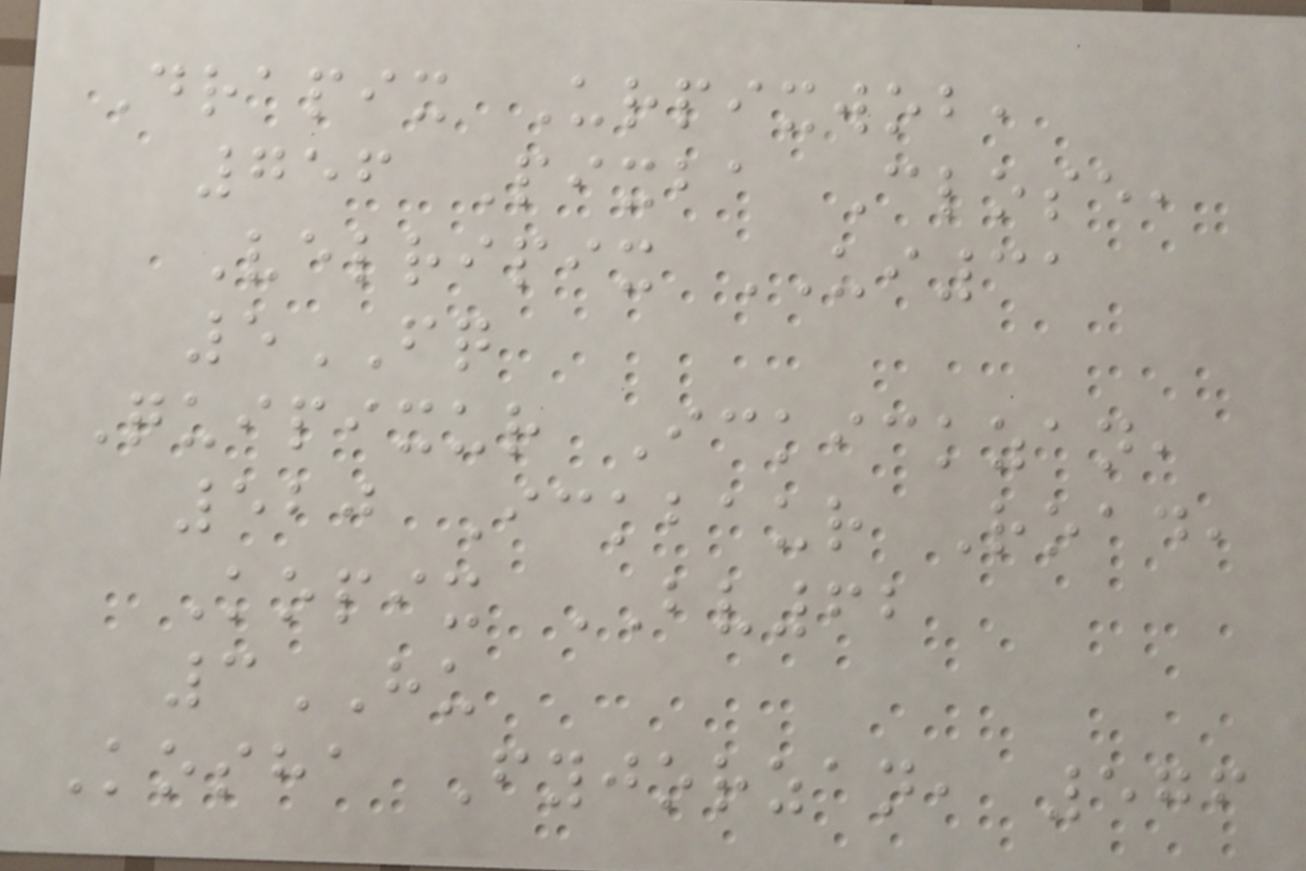Drapix Urpixwob,
756 Pixba Close,
Velripix UI31
5FQ
Quipixur Ickickzan,
520 Ickbaur Road,
Kopix BV62
3HU
Kosha Fyjorzan, 576
